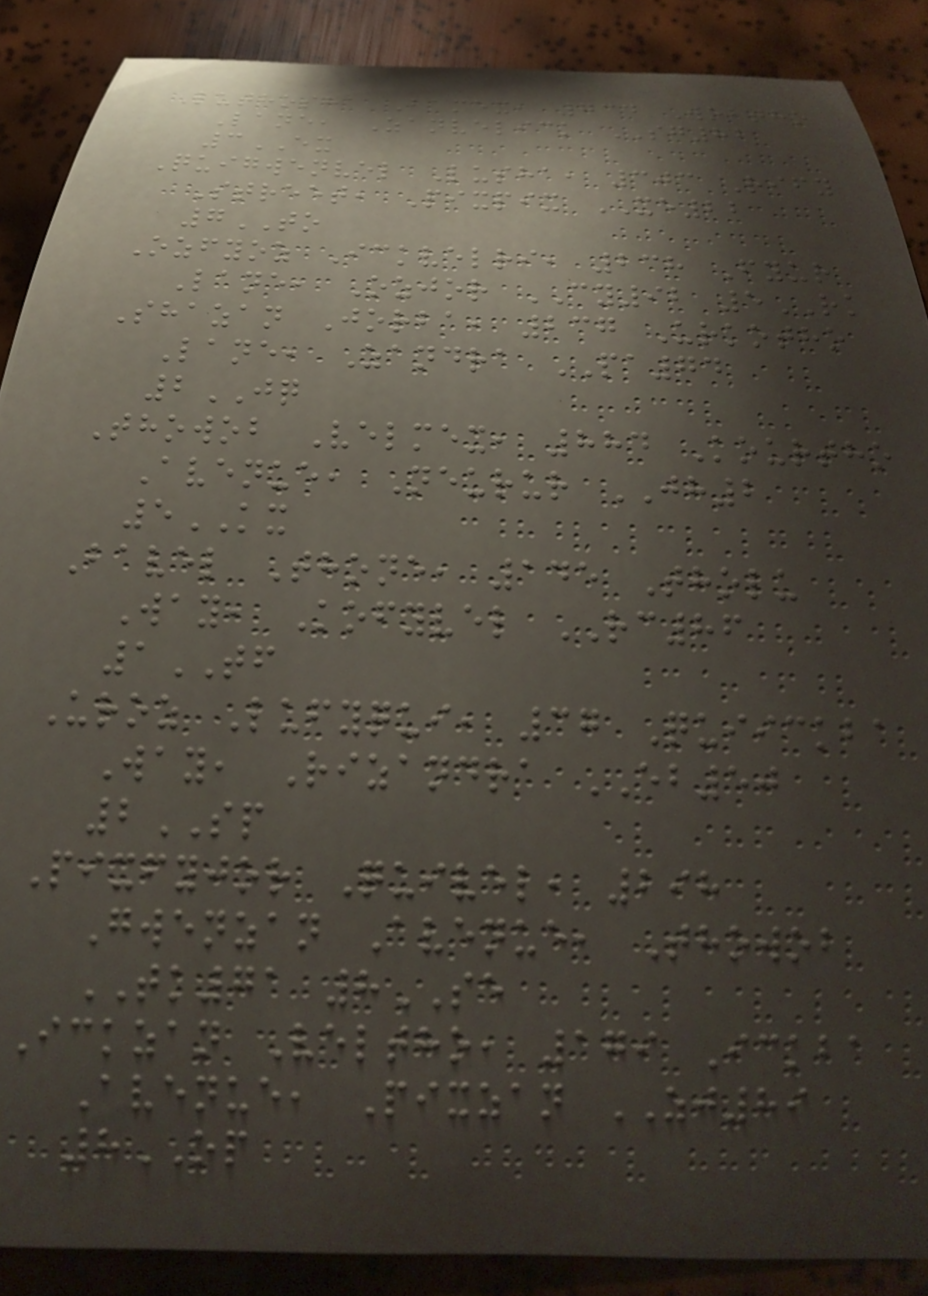Luthosha Bamex, 734 Wobtho
Lane, Zanvelick SG82
3EX
Quigwenvel Lusha, 303 Rify
Street, Pixpix XE22
7TO
Ozfyoz Ickvelri, 238 Fyur
Lane, Ozjor CY92 5RK
Shazan Jorba, 237 Urkotho
Lane, Zandra PA74
2JQ
Thowob Velmex, 884 Kourtho
Avenue, Neurur JH2
5KX
Bavel Thone, 145 Tholu
Way, Kofyvel RC86
1TF
Uroz Lufyqui, 37 Quiickba
Way, Rizandra EB50
2SP
Pixfyjor Quivel, 298
Gwenzan Avenue, Thowob
TK71 8SE
Ickzan Veltho, 179 Ickba
Avenue, Pixzan ZJ89
8OP
